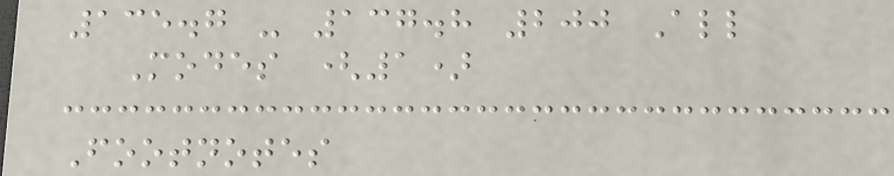135.7 - 137.8 200 All
Modes (1)
Footnotes
